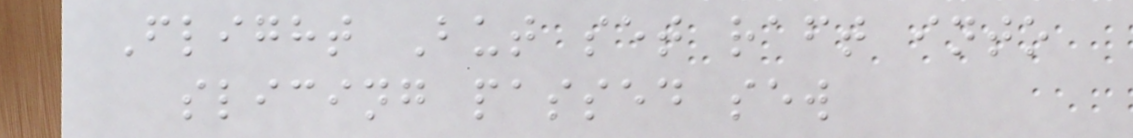Flight But set raft into
slicing passed sew
